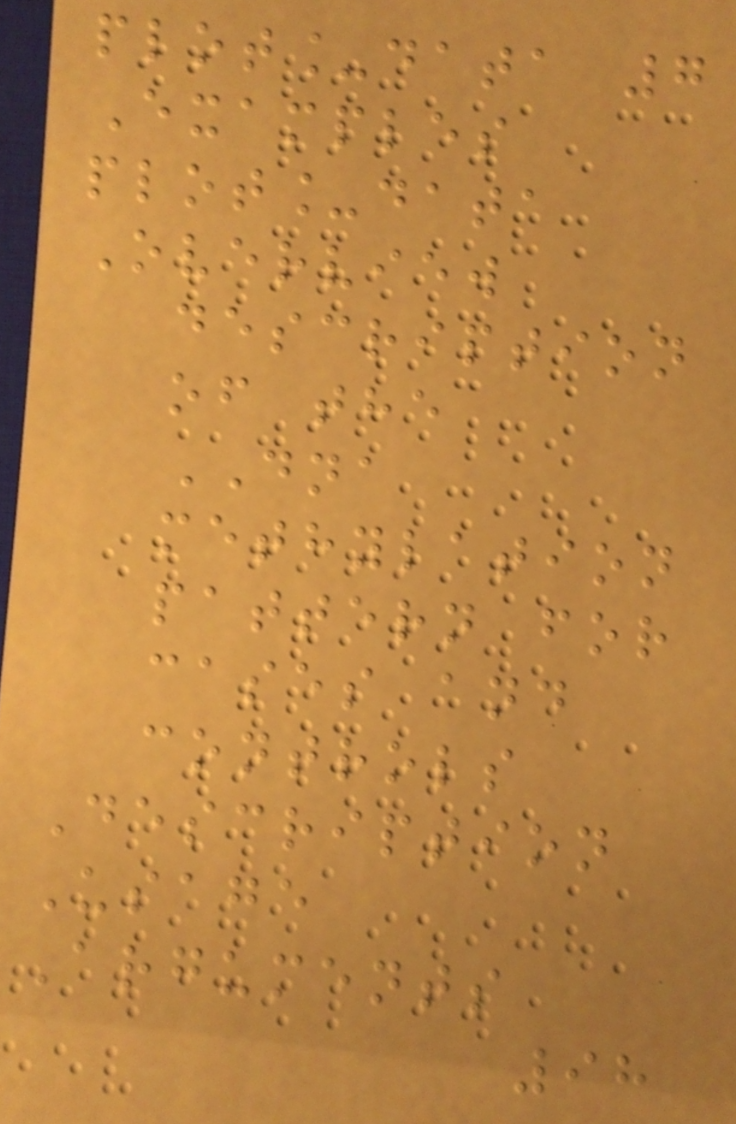plot_data 7
Examples
plot_data
Overview
description
of the
DNA
methylation
pattern for
cases and
controls
Description
Usage
Arguments
98
